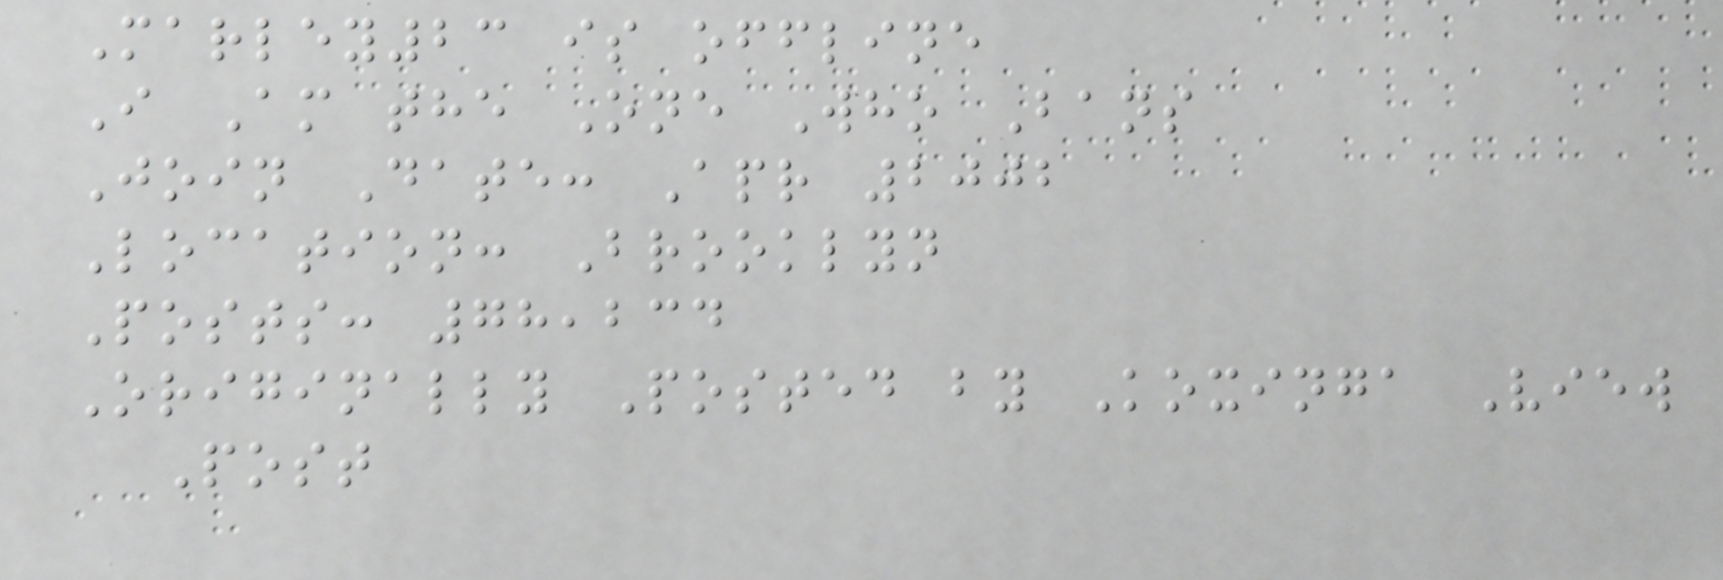Marley23 is offline
I Am the One Who Bans
Join Date: Apr 2002
Location: Brooklyn
Posts: 78,234
Originally Posted by Koxinga View
Post
